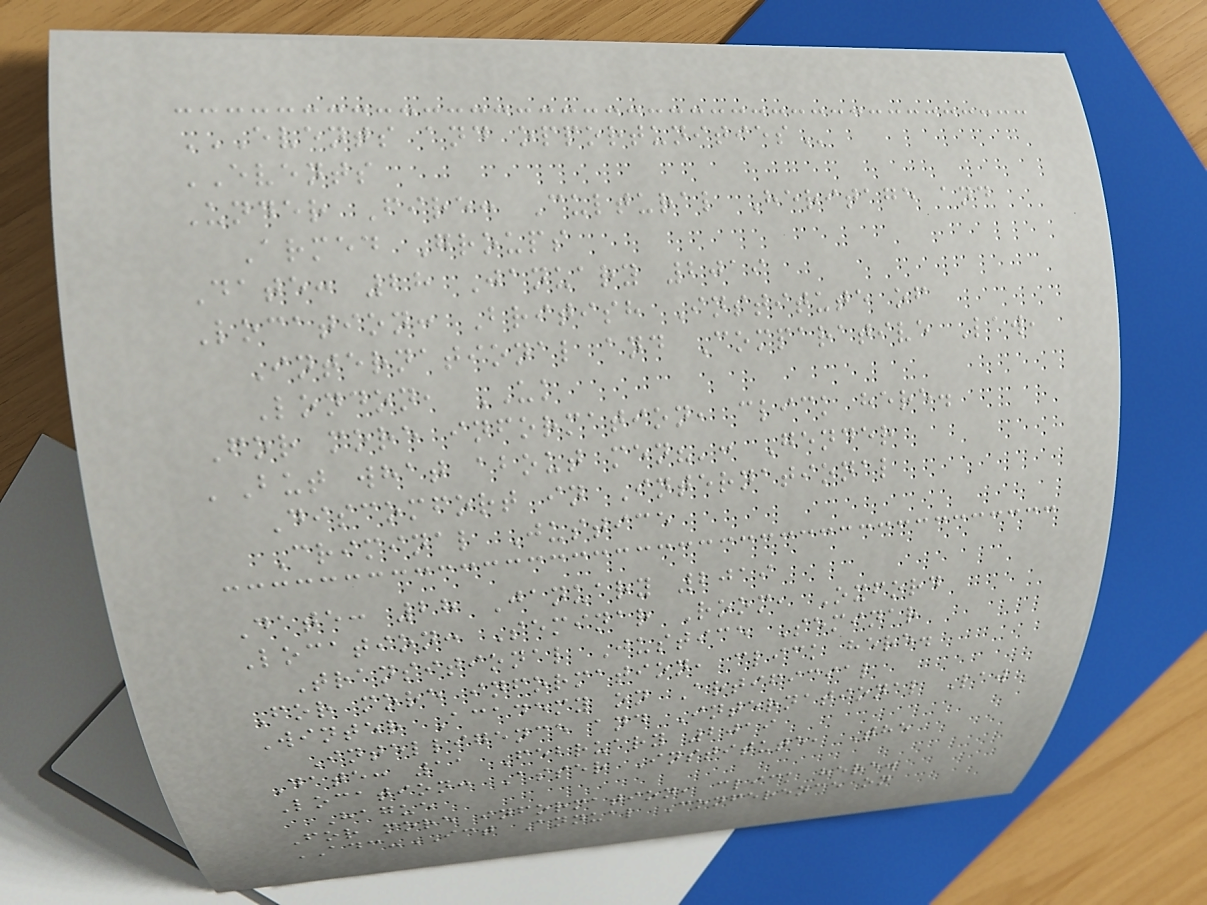EVENTS AND OPPORTUNITIES
EVENTS
Under Fire: Cultural Heritage and
Armed Groups
Date: 28 January 2019
Location: British Institute of
International and Comparative Law,
London, UK
For more information, click here.
'But what about men?': Gender
Discomfort in International
Criminal Justice
Date: 28 January 2019
Location: Seminar Room, Oxford
Transitional Justice Seminar
For more information, click here.
Winter Academy on Artificial
Intelligence and International Law
Date: 11 February 2019
Location: Asser Institute, The
Hague
For more information, click here.
ADC-ICT Annual Conference on
